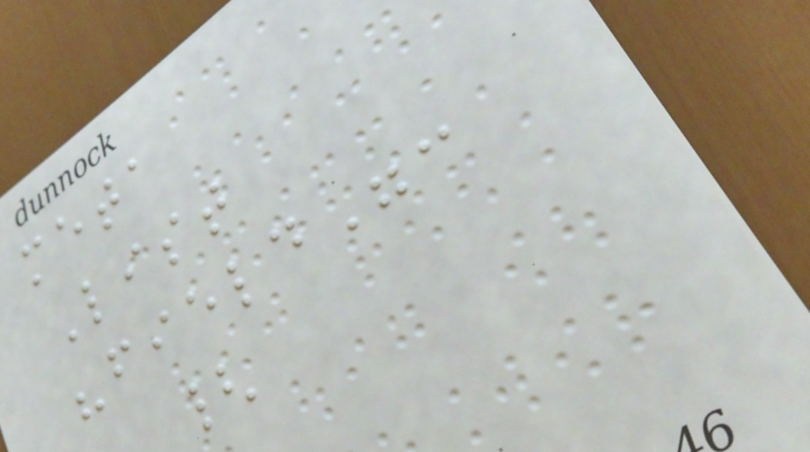meta
List
"field":
{
